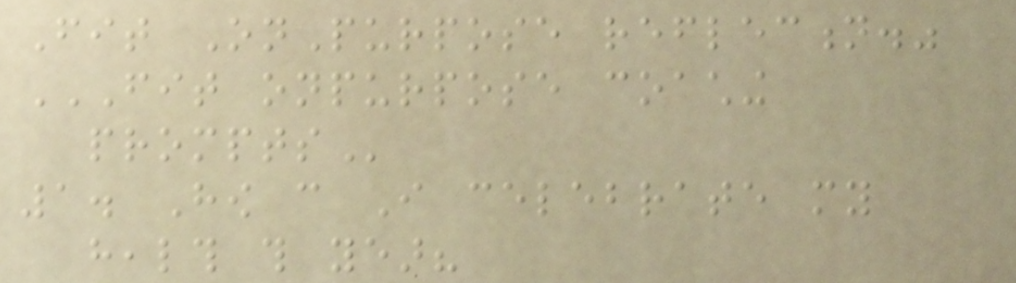Fit OnPurpose reflection."
FIT ONPURPOSE COACHING
PROMPTS
1. How can I celebrate my
health this year?
